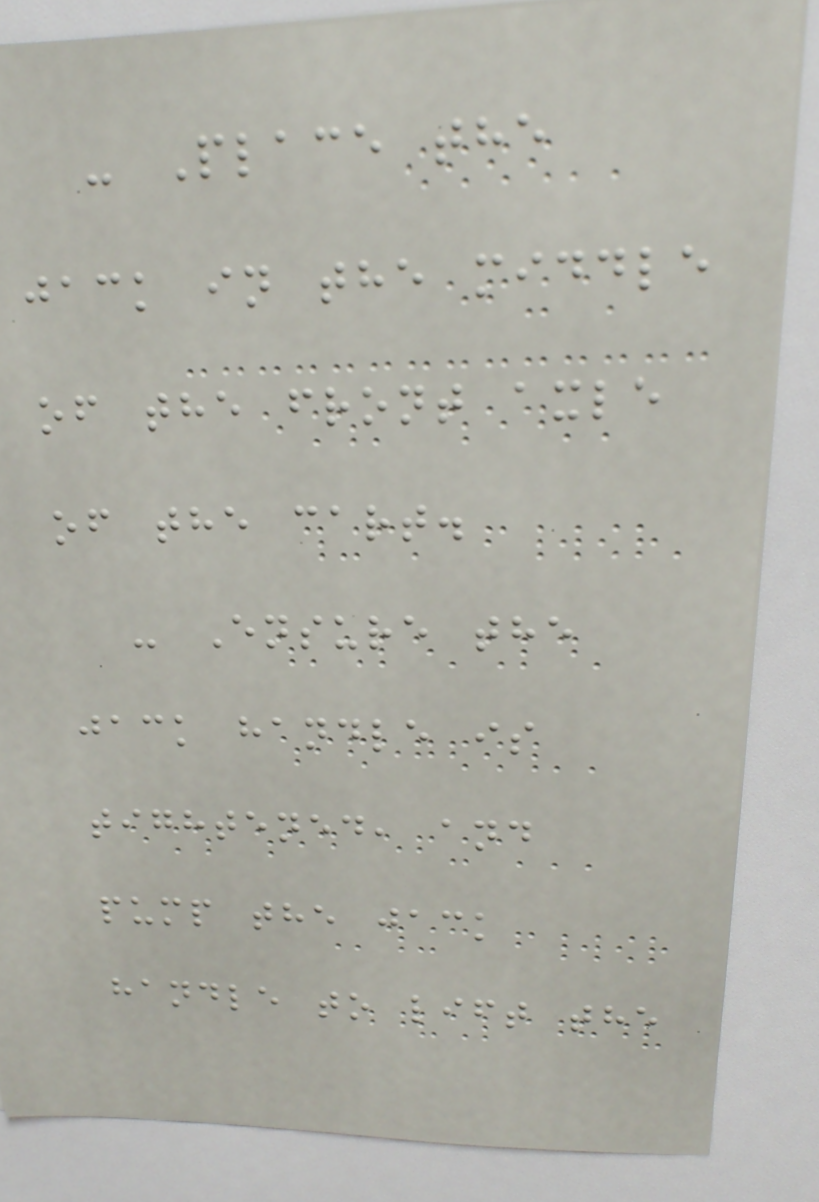- Place the
jack in the middle
of the front axle
of the cart.
- Ensure the
jack handle is
tightened, and
pump the jack
handle to lift the
